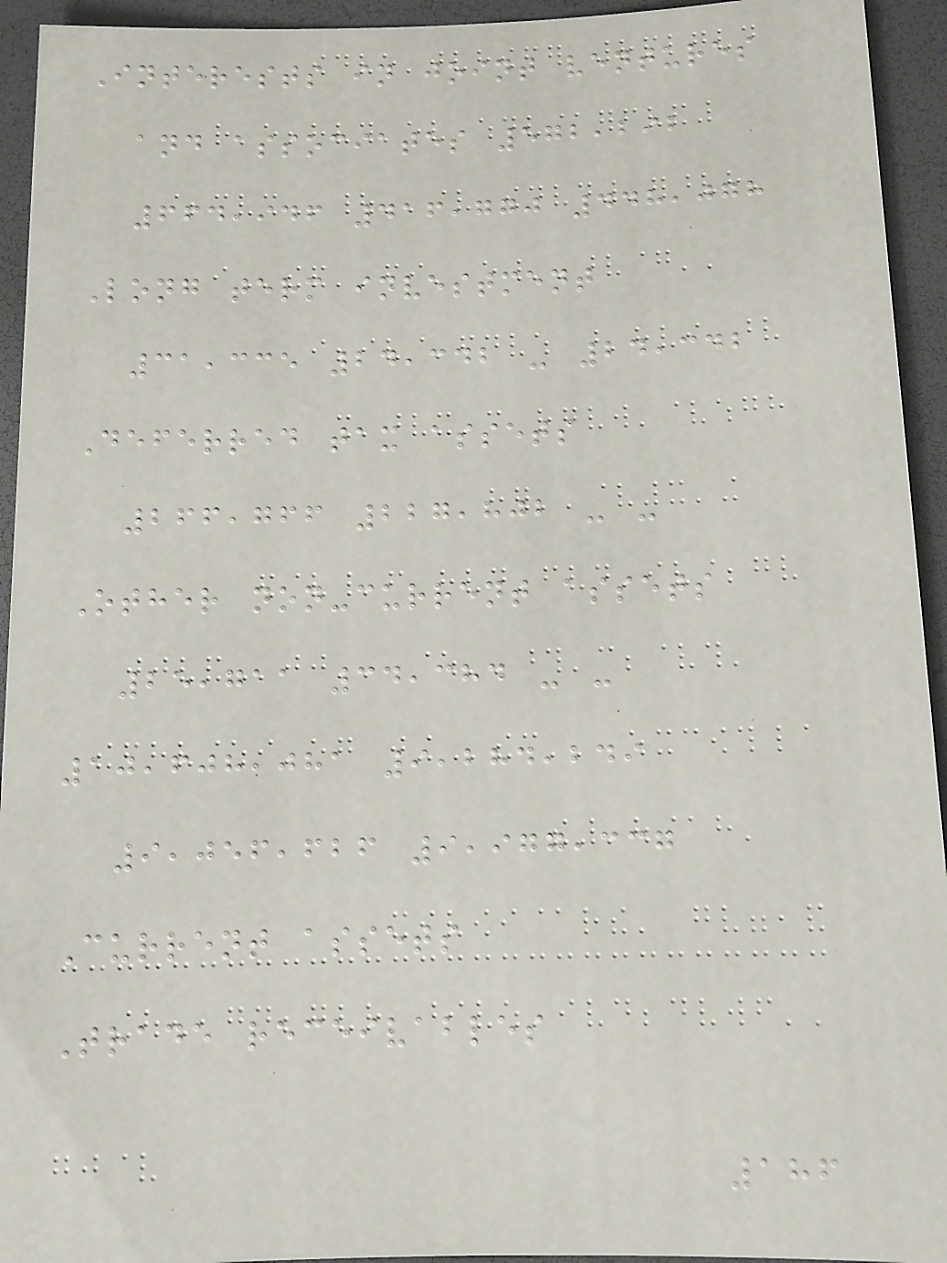Interests in joint ventures
and associates 572,292
664,946 416,770 448,078
Long term investment
31,335 24,342 - 24,342
Deferred tax assets
266,766 227,802 - -
Other non-current assets
25,711 34,384 - -
10,608,081 9,284,249
9,056,626 9,977,337
Current assets
Trade receivables
186
